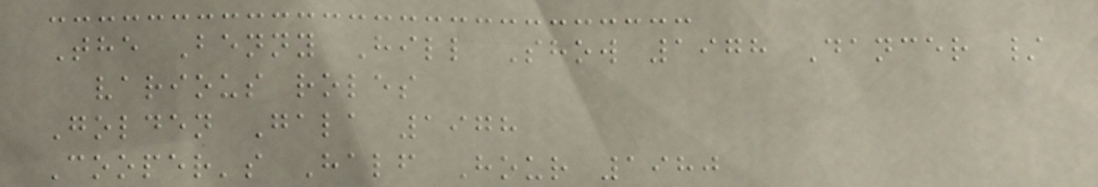The Benny Hill Show 1978 Dancer /
various roles
Golden Gala 1978
Cooper's Half Hour 1980
